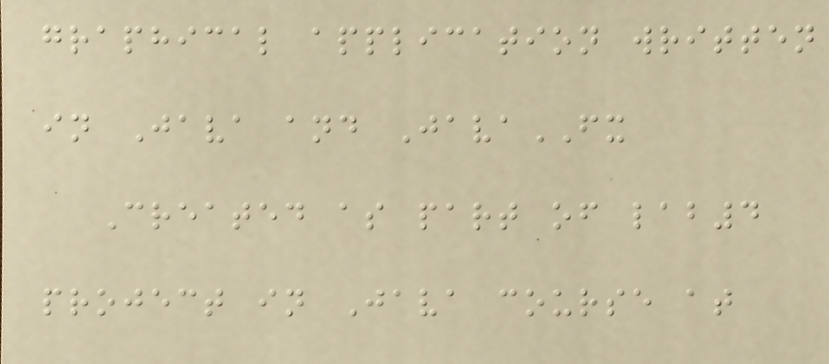graphical application written
in Java and JavaFX
Created as part of lab4
project in Java course at
